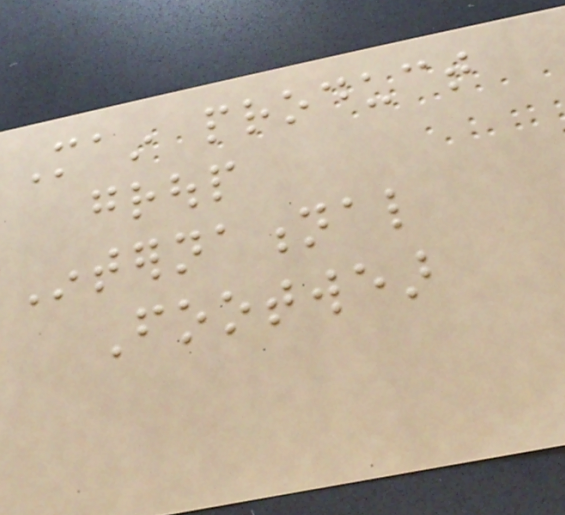Main product
group
International
Footwear
